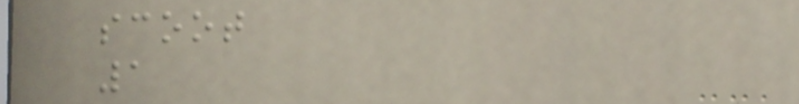scoot
1
